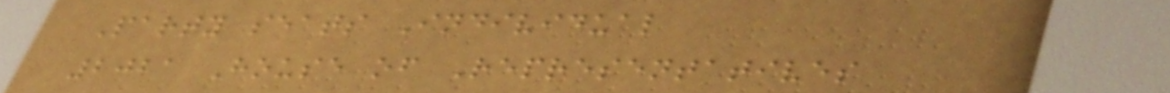Party seats Individual
2021 House of Representatives
